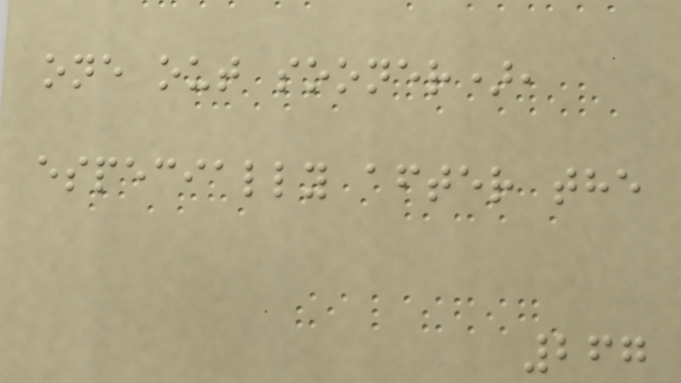one out sooner),
especially after the
267
